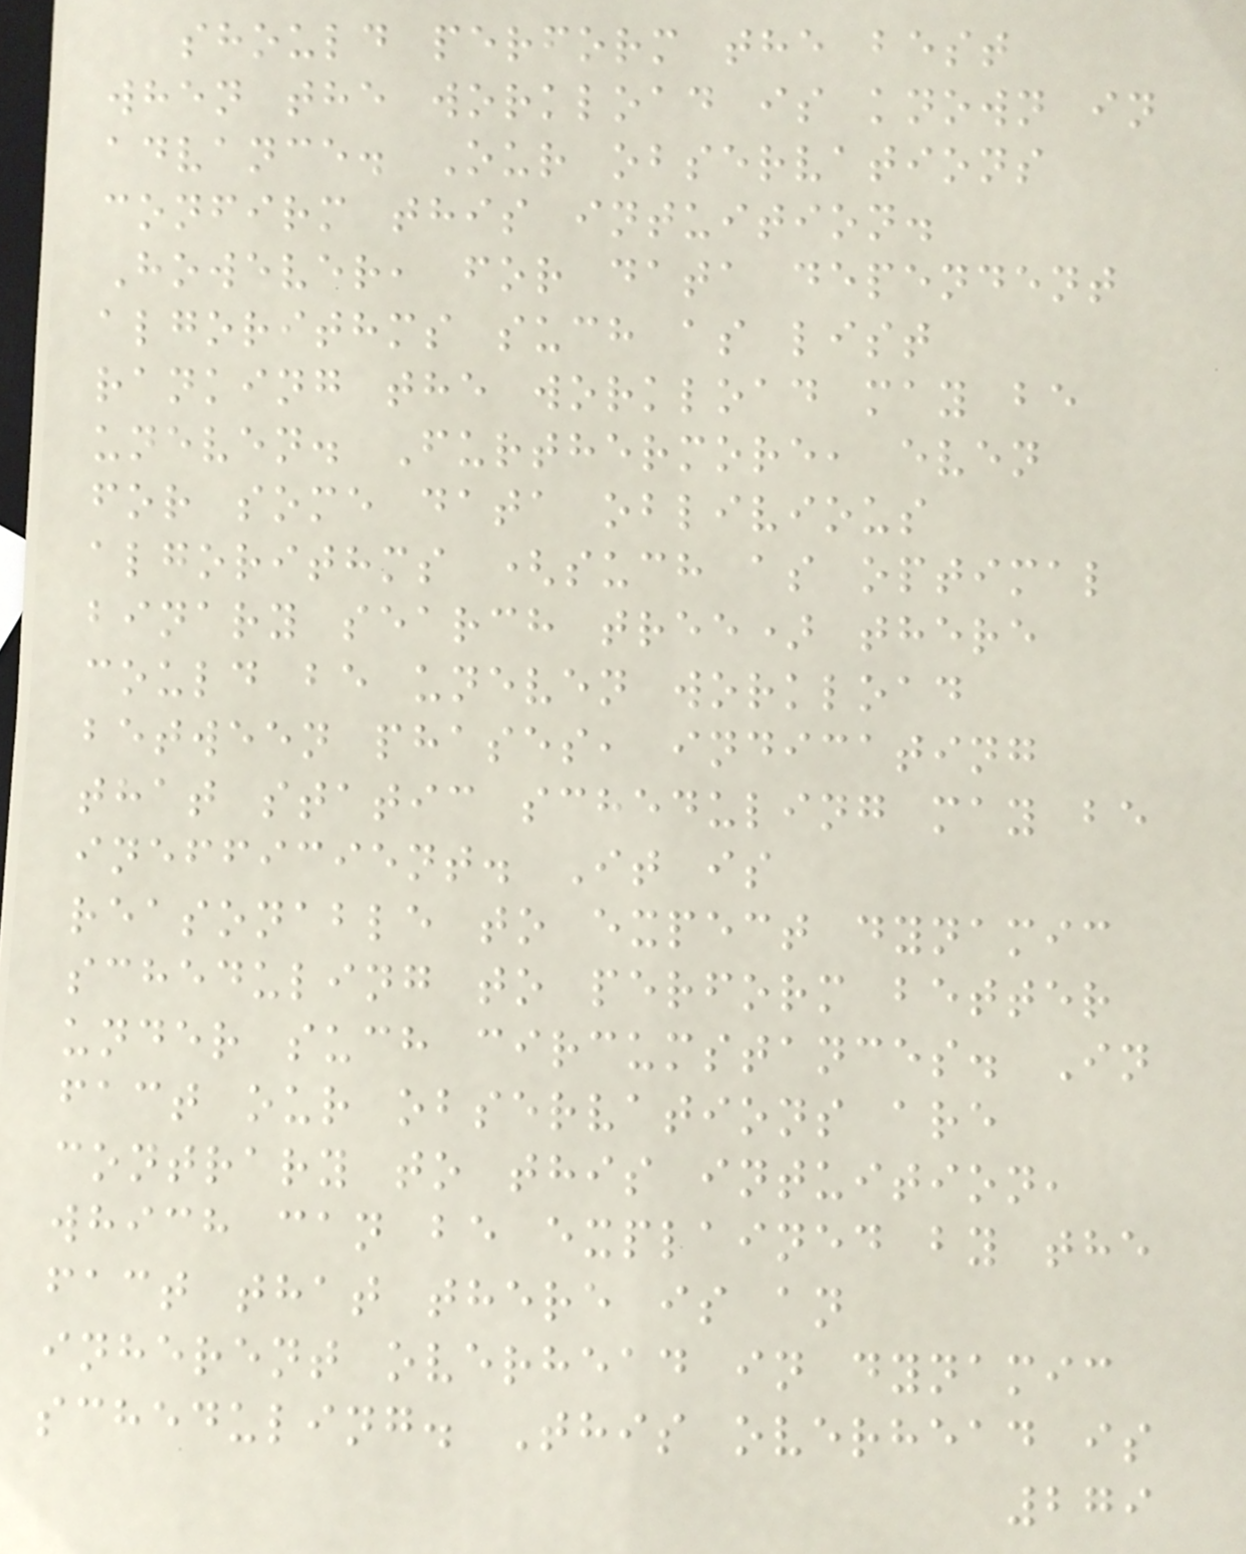should perform the best
when the workload is known in
advance. Our observations
confirm this intuition.
However, for data dependent
algorithms such as list
ranking the workload may be
uneven. Furthermore, even
for some data oblivious
algorithms (such as optimal
binary search tree) there
could be uneven workload
between phases, indicating
that static scheduling may be
inefficient. It is
reasonable to expect dynamic
scheduling to perform better
under such circumstances. In
fact our observations are
contrary to this intuition,
which can be explained by the
fact that there is an
inherent overhead in dynamic
scheduling. This overhead is
279
